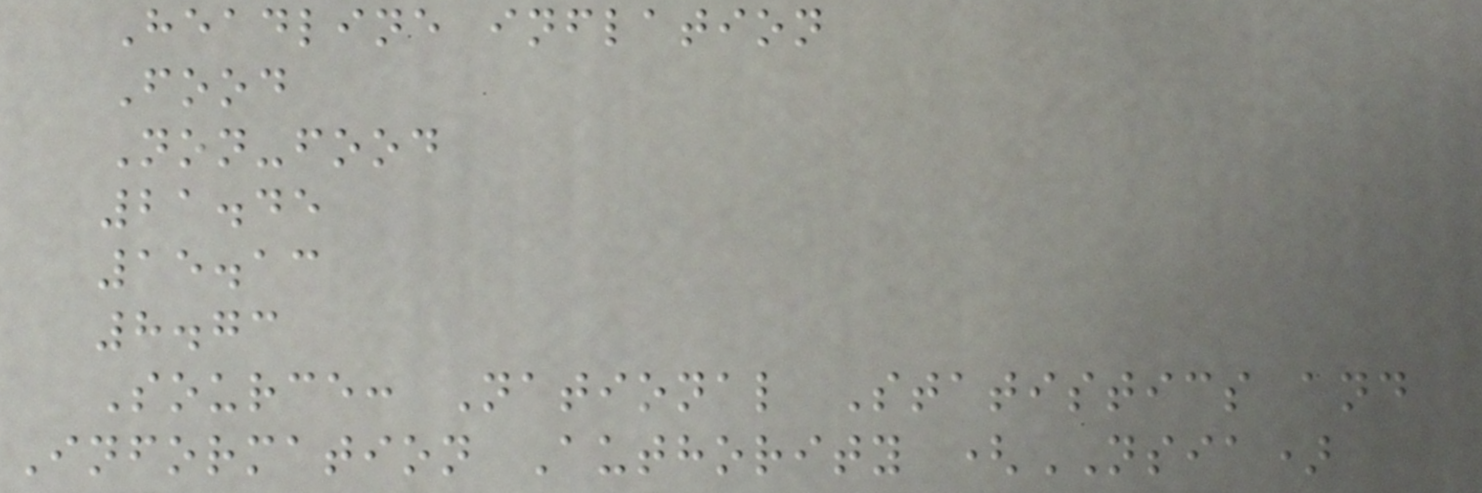Headline inflation
Food
Non-food
21.45
15.13
8.73
Source: National Statistics and
Information Authority (NSIA)
